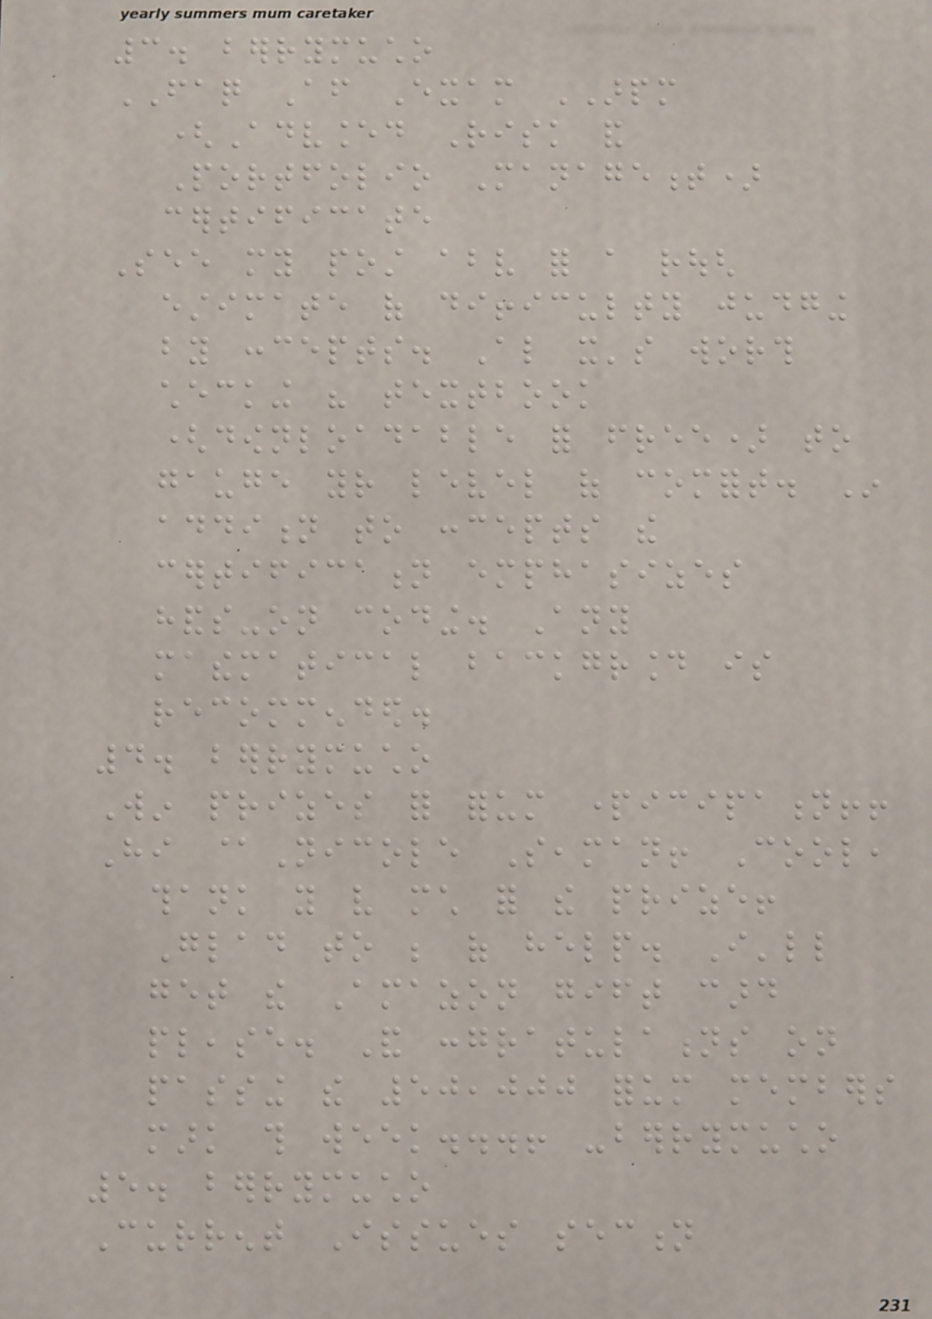3. berrymucho
FAQ After Exam ARPM
(Advanced Risk and
Portfolio Management)
certificate
See my post above for a rough
estimate of difficulty judging
by concepts. Also it's worth
checking his textbook
(downloadable for free) to
gauge your level of comfort. In
addition to concepts the
certification emphasizes
hands-on coding. Any
mathematical background is
recommended.
4. berrymucho
Win prizes for forum participation!!
Hi @Nicole Seaman! Cool,
thank you very much for the prize!
Glad to be of help. I'll
get the Amazon gift card
please. And congratulations on
passing the 50,000 forum members
mark this week...! -berrymucho
5. berrymucho
Current Issues section
